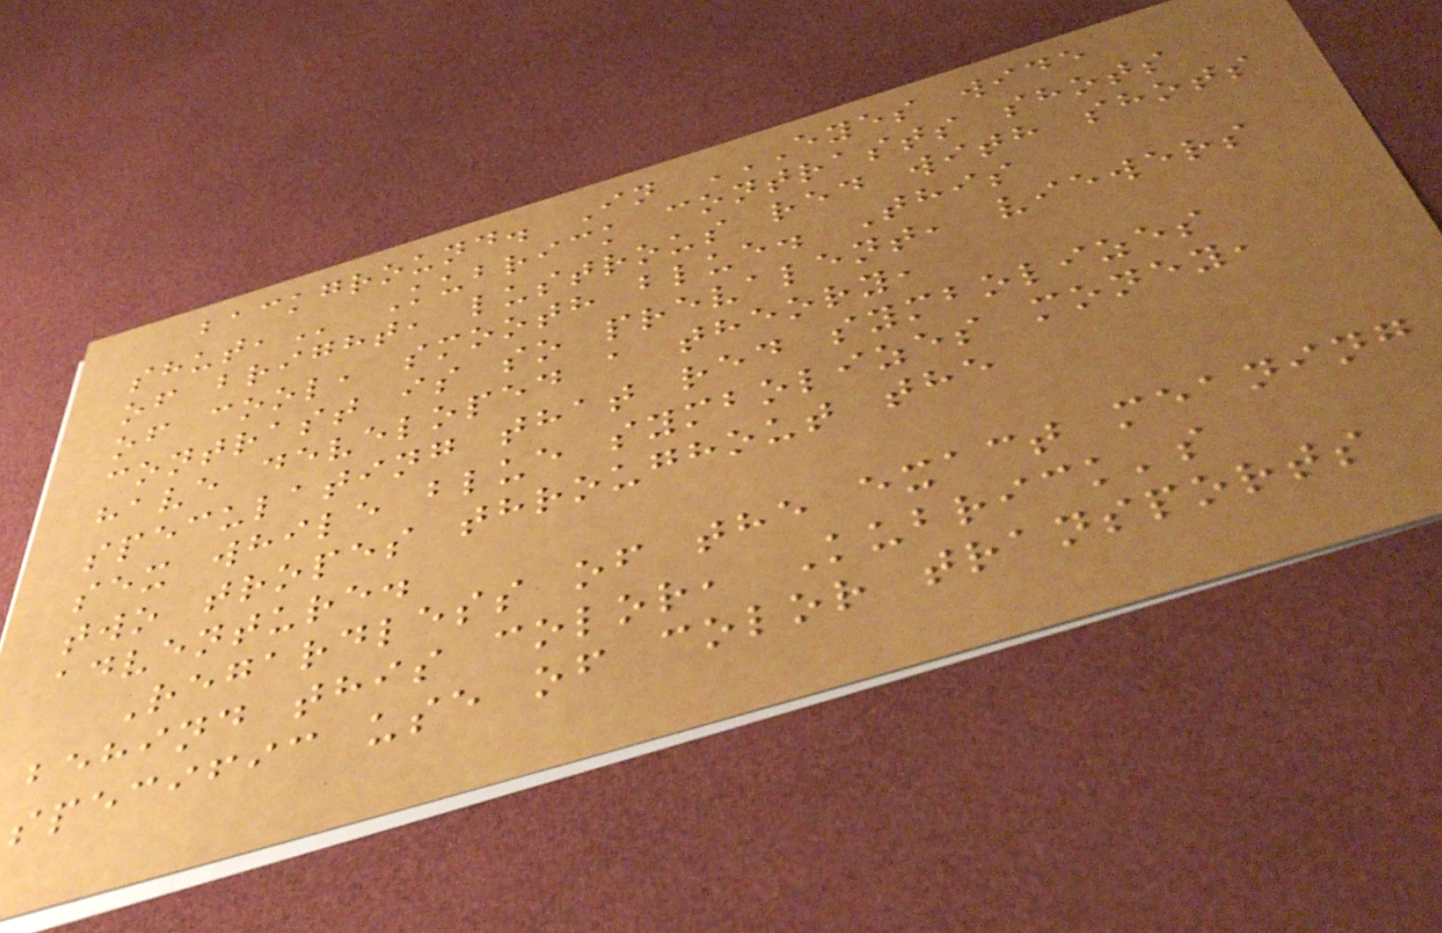background. In EYES WIDE
SHUT, Kubrick contrasts shots
of bright, lustrous red with shots
of cool, smooth blue. This
contrast is so prevalent, viewers
have developed a theory,
speculating that red symbolizes
sex while blue symbolizes money,
two tropes throughout the
adventure.
Regardless of the exact meaning
behind this color, Kubrick's
specific use of color transports
